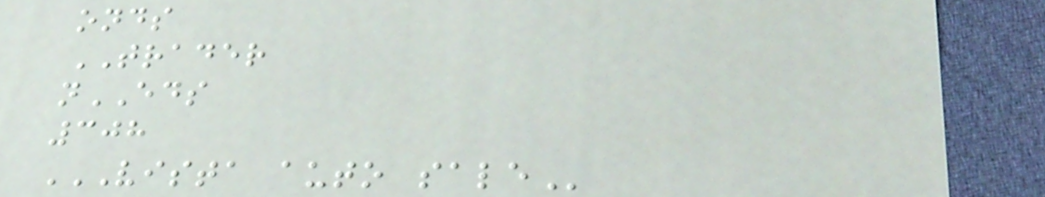onds
TRADER
nEDS
308
VISTA AUTO SALE
